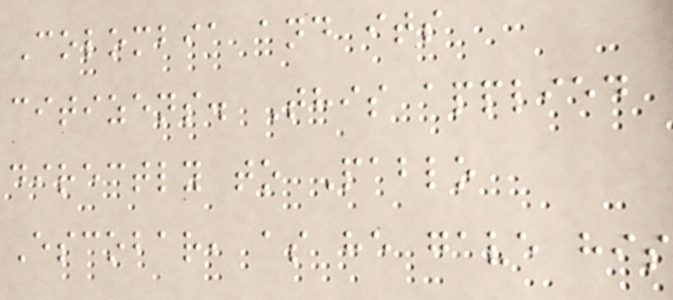Colombia and its
citizens. This applied
directly to Pablo
Escobar, as he gave his
